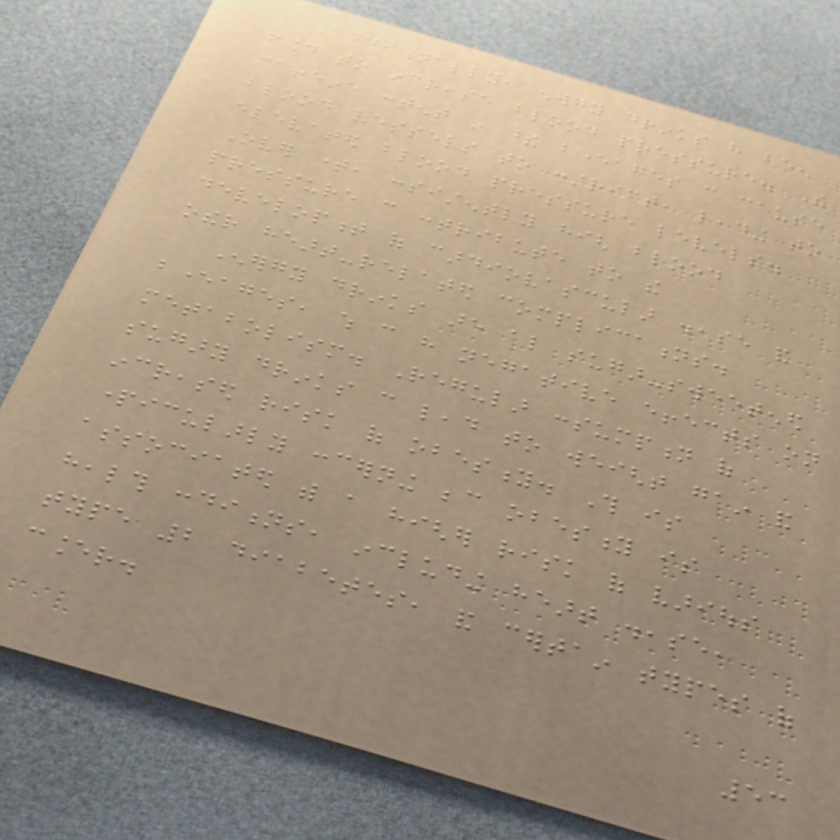Additionally, energy drinks have been
found to increase blood pressure. The
caffeine content in these beverages can cause
blood vessels to constrict, leading to
elevated blood pressure levels.
Over time, consistently high blood
pressure can contribute to the
development of cardiovascular disease and
other heart-related complications.
Energy drinks are also sugar-sweetened
beverages, which can have negative effects on
metabolism. Regular consumption of
sugary drinks can lead to weight gain and
increased risk of obesity. This is
particularly concerning because obesity is
associated with a higher risk of various
health conditions, including heart disease,
type 2 diabetes, and certain types of
cancer.
53
